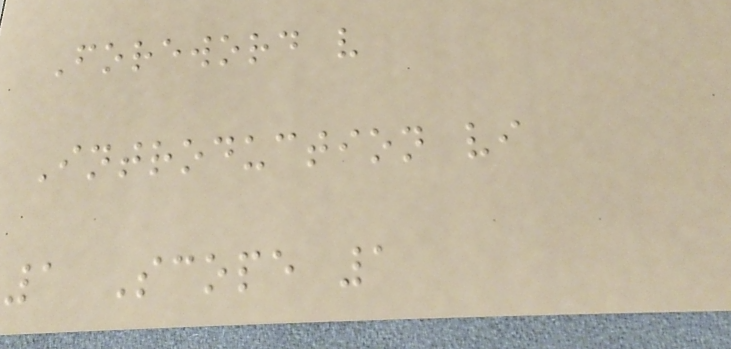Foreword v
Introduction vi
1 Scope 1
